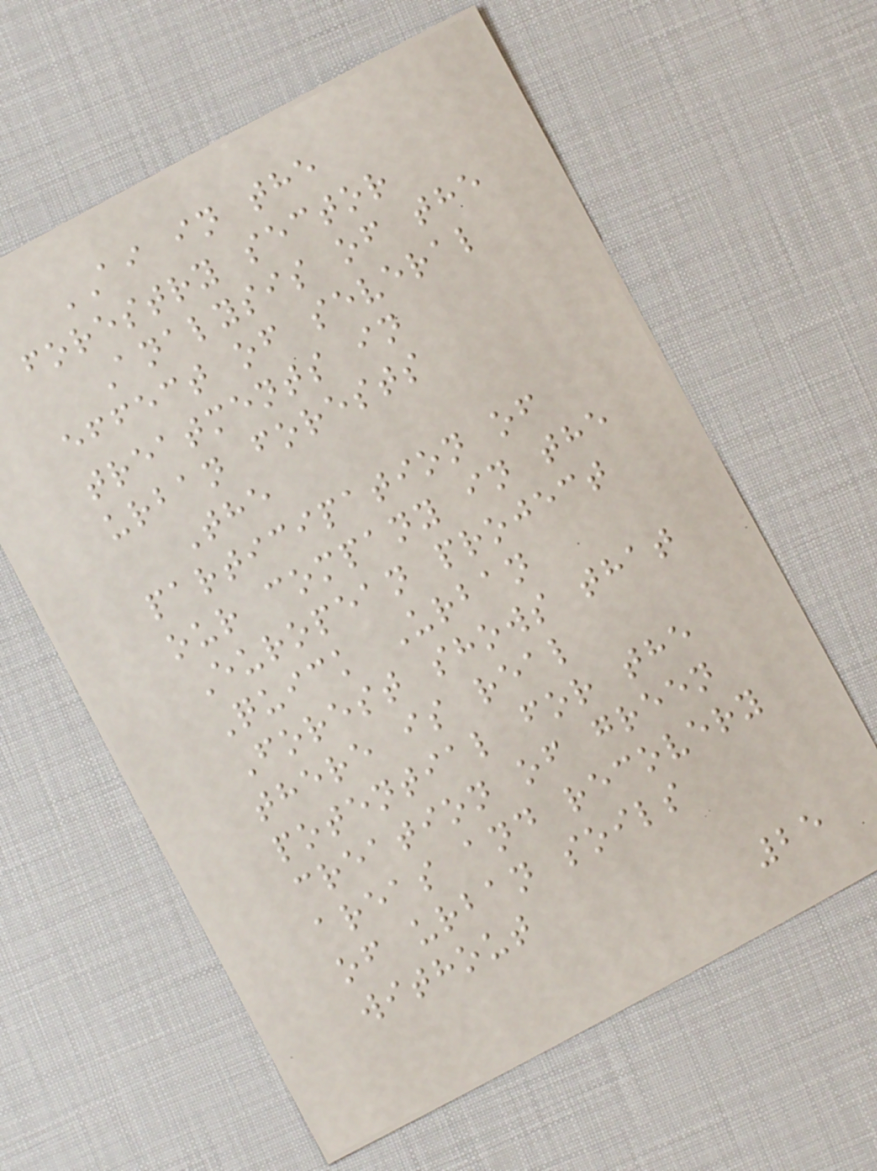AI in the
forestry sector
Analysis of the
effect of several
treatments in
urban forests
The
participation of
our company in the
European project
Quick Urban
Forest shows that
there is real
potential for the
creation of green
areas and recovery
of urban soils
without
25
